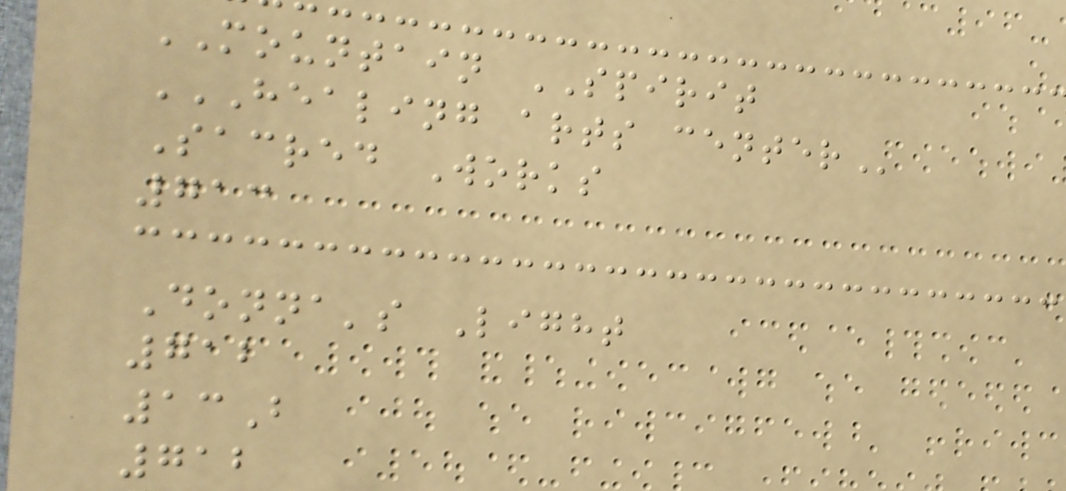MOUNTAIN SPIRIT
HEALING ARTS CENTER
Sacred Works
713
Donna's Light
712
13B
712
